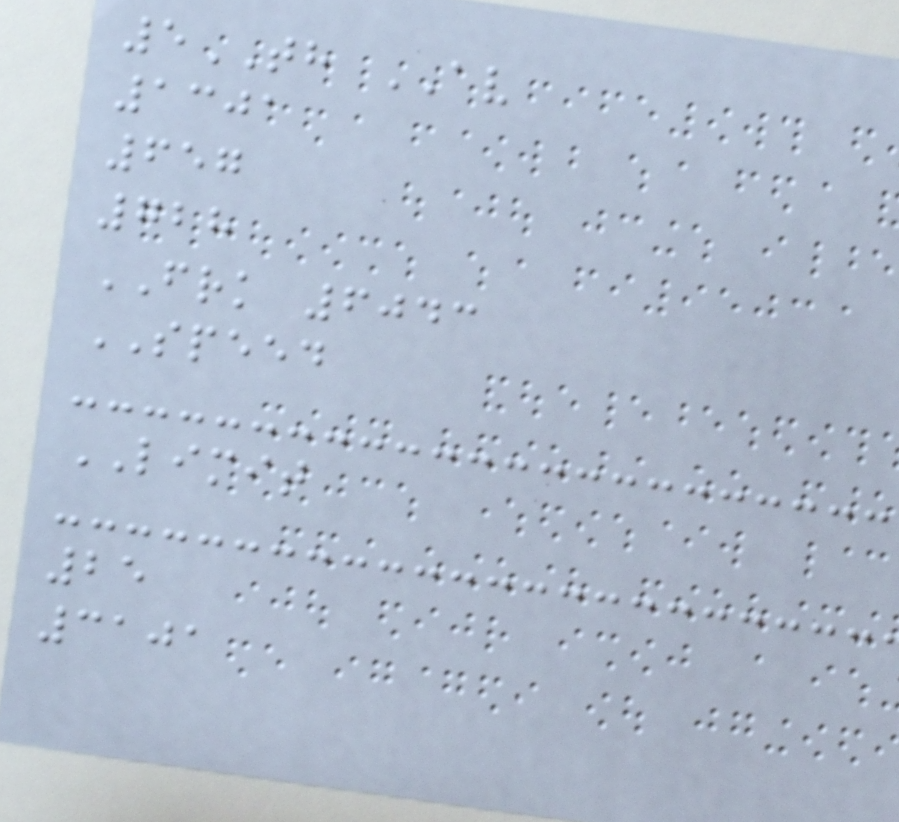5TH AV
1301
657
728
FRK 6043
SPEED
LIMIT
25
3101
